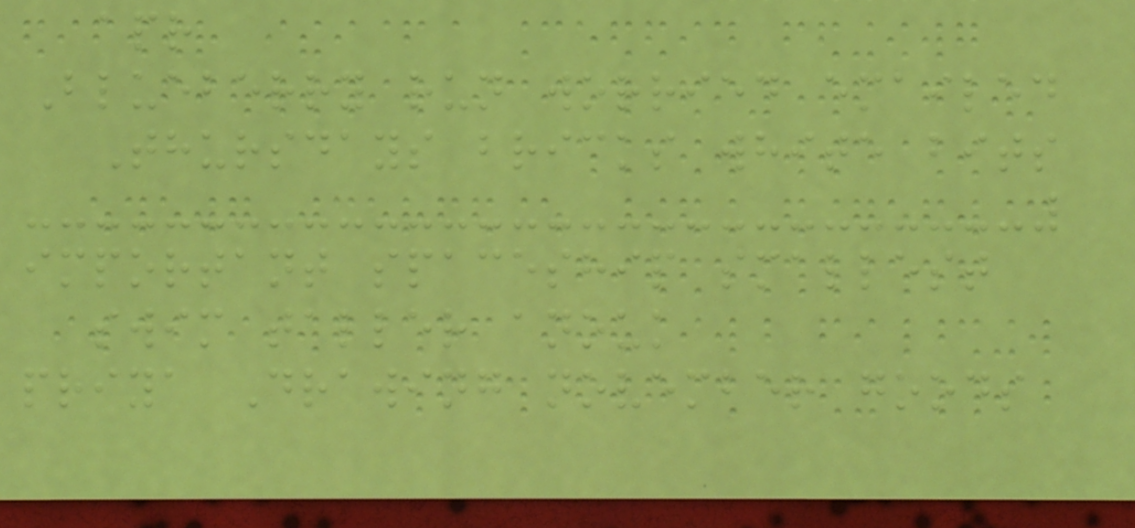apr
Blueberry run worried emailed
Thursdays bricks white bits
important spaceship smallest
swim taller anouk
priya Drawing november goods
